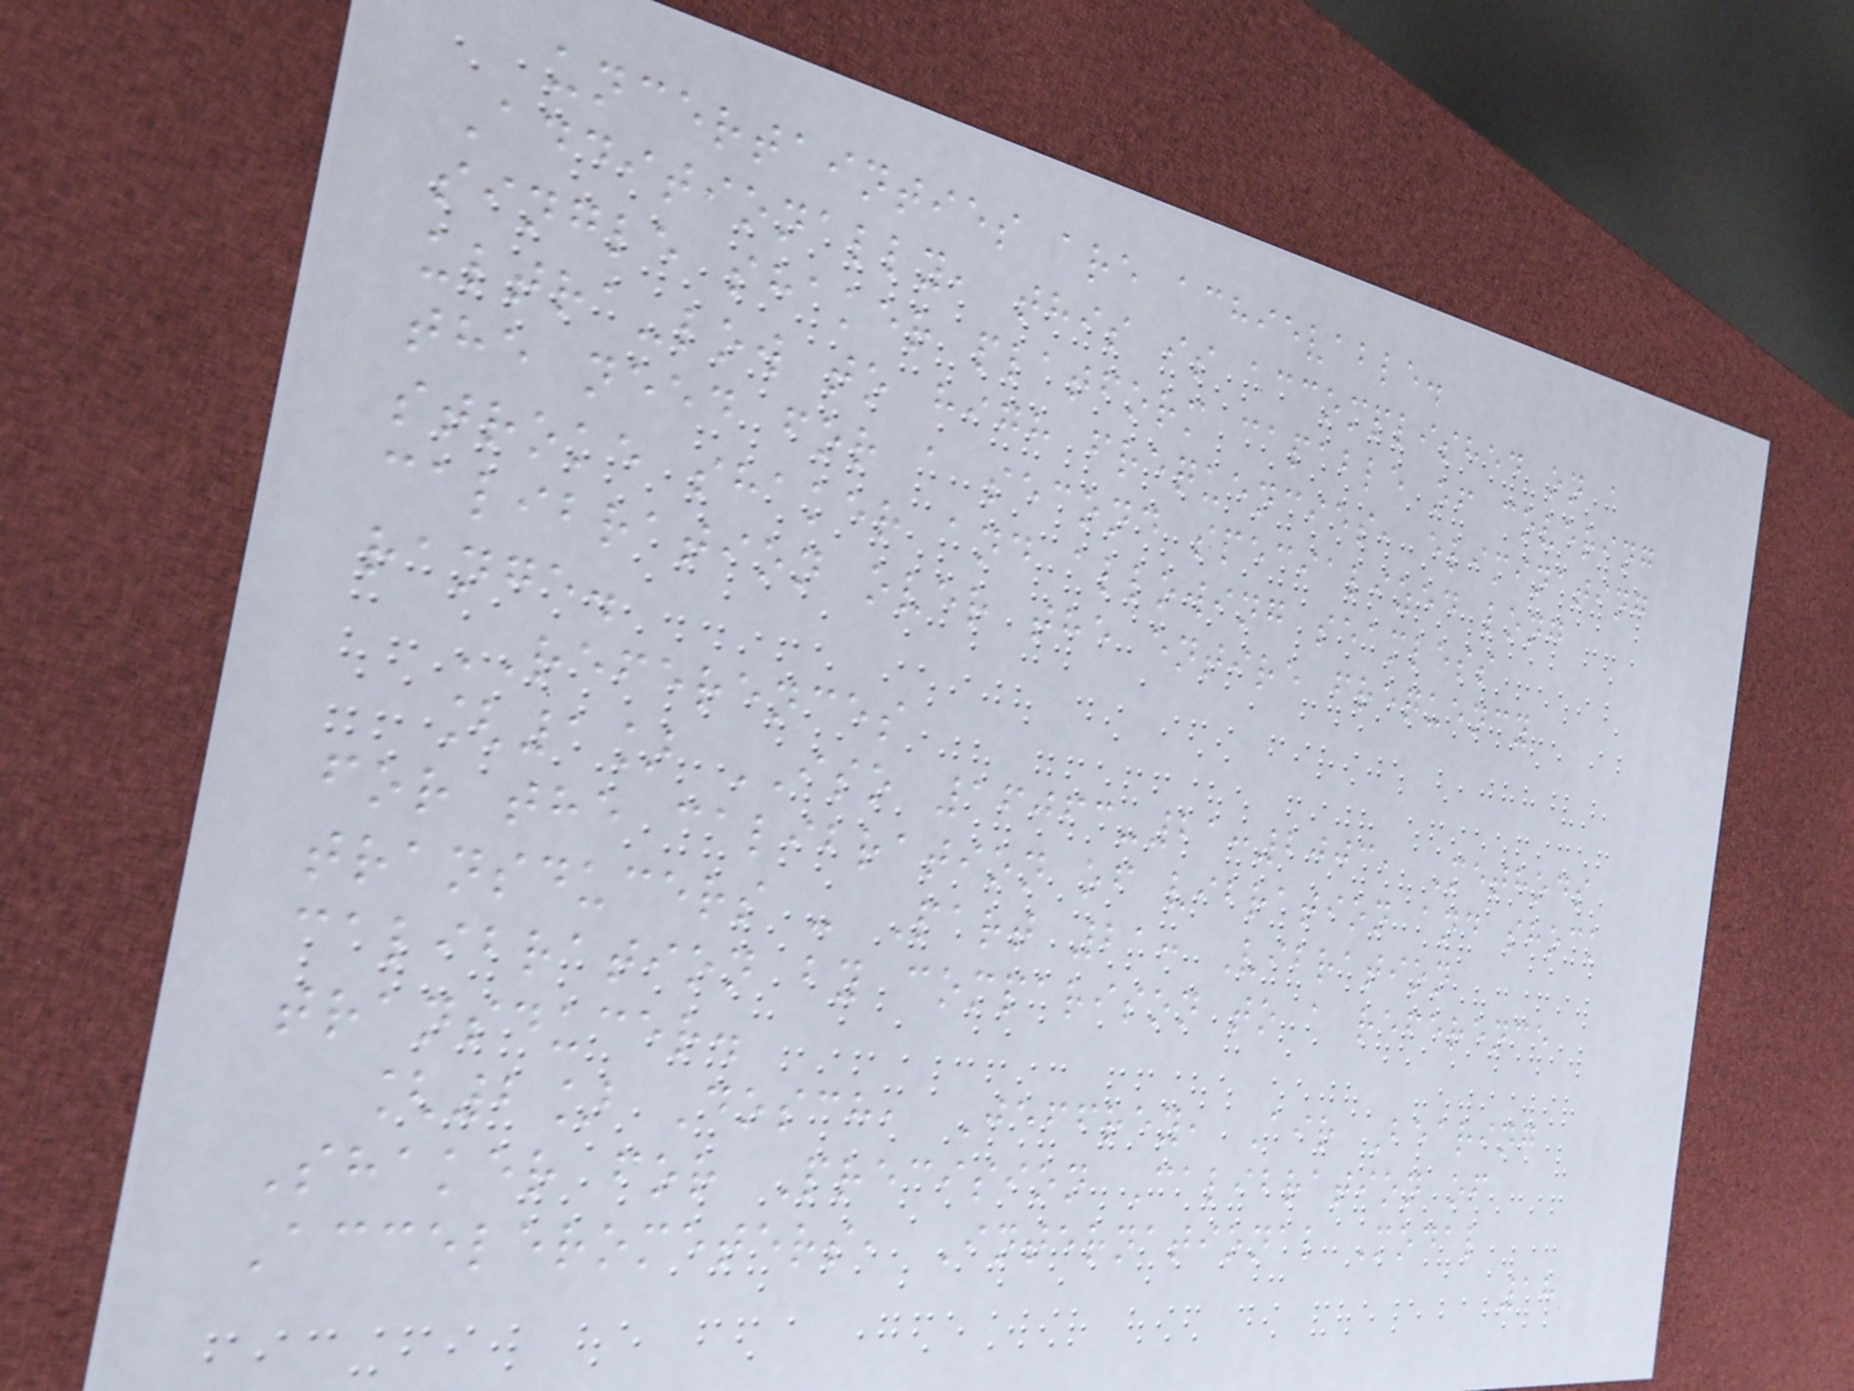uncertainties are achievable.
Additionally, this is accomplished on a
single shaker platform capable of covering
ultra-low to high frequencies, eliminating
the need for a second specialized long
stroke shaker and allowing seamless
calibration over the entire frequency
range.
REFERENCES
[1] ISO 16063-21:2003, Methods
for the calibration of vibration and shock
transducers - Part 21: Vibration
calibration by comparison to a reference
transducer.
[2] Dosch, Jeffrey, Air Bearing
Shaker for Precision Calibration of
Accelerometers, International Modal
18
